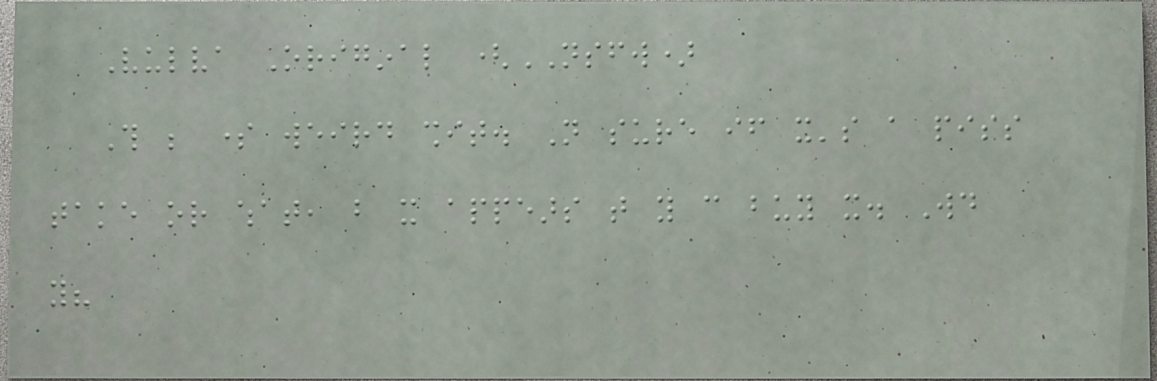Vulva Original (NSFW)
This be some weird shit. Not sure if it's a piss
take or what, but it appears that you can buy it. Would
you?
